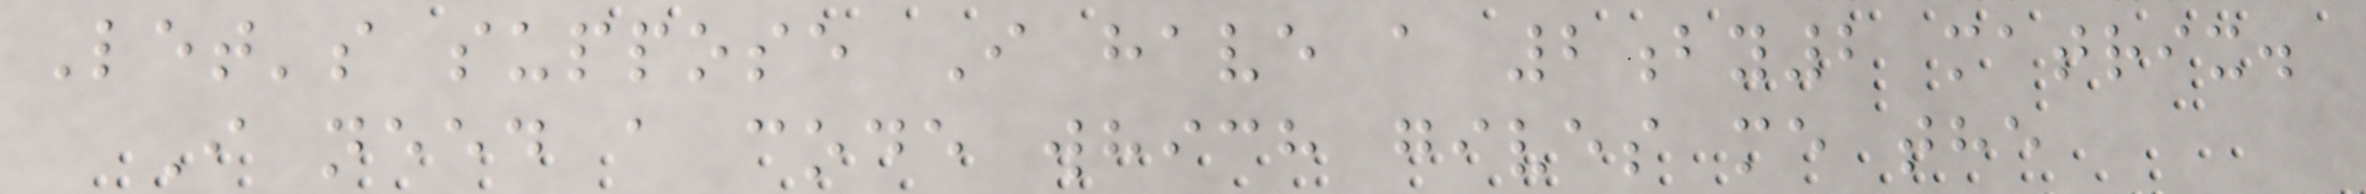Let's suppose I have a 2by2 matrix.
I need a code which gives me the
